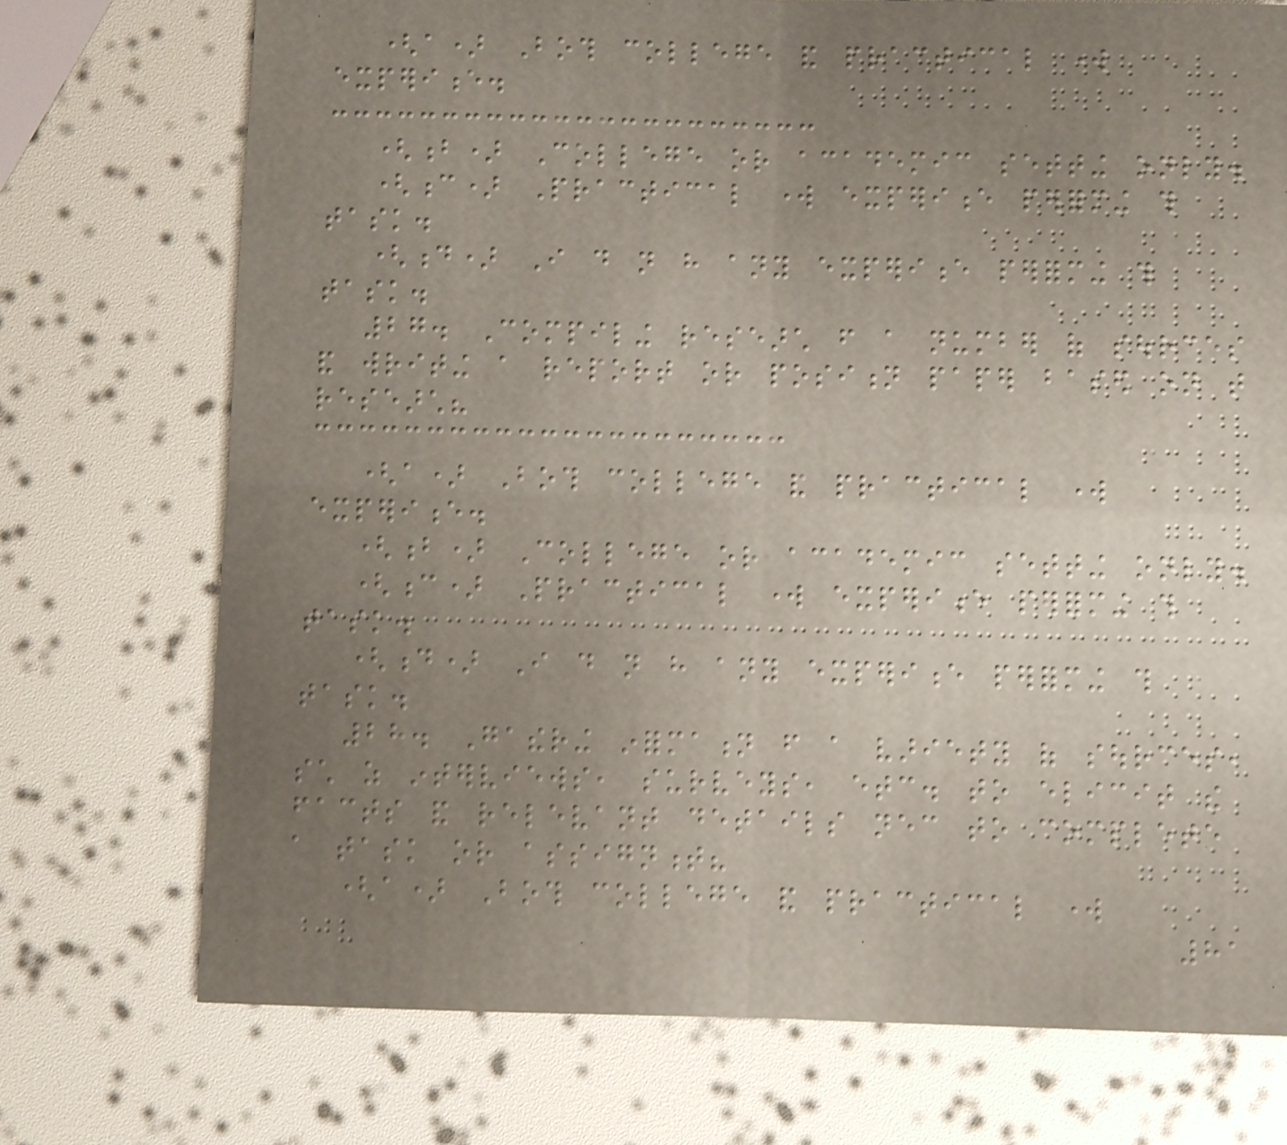(a) Both college and practical work
experience.
(b) College or academic setting only.
(c) Practical work experience performing this
task.
(d) I do not have any experience performing this
task.
27. Compiling research from a number of sources
and writing a report or position paper based on that
research?
(a) Both college and practical work
experience.
(b) College or academic setting only.
(c) Practical work experience performing this
task.
(d) I do not have any experience performing this
task.
28. Gathering information from a variety of sources,
such as interviews, surveys, etc. to elicit the
facts and relevant details necessary to complete
a task or assignment?
(a) Both college and practical work
81
